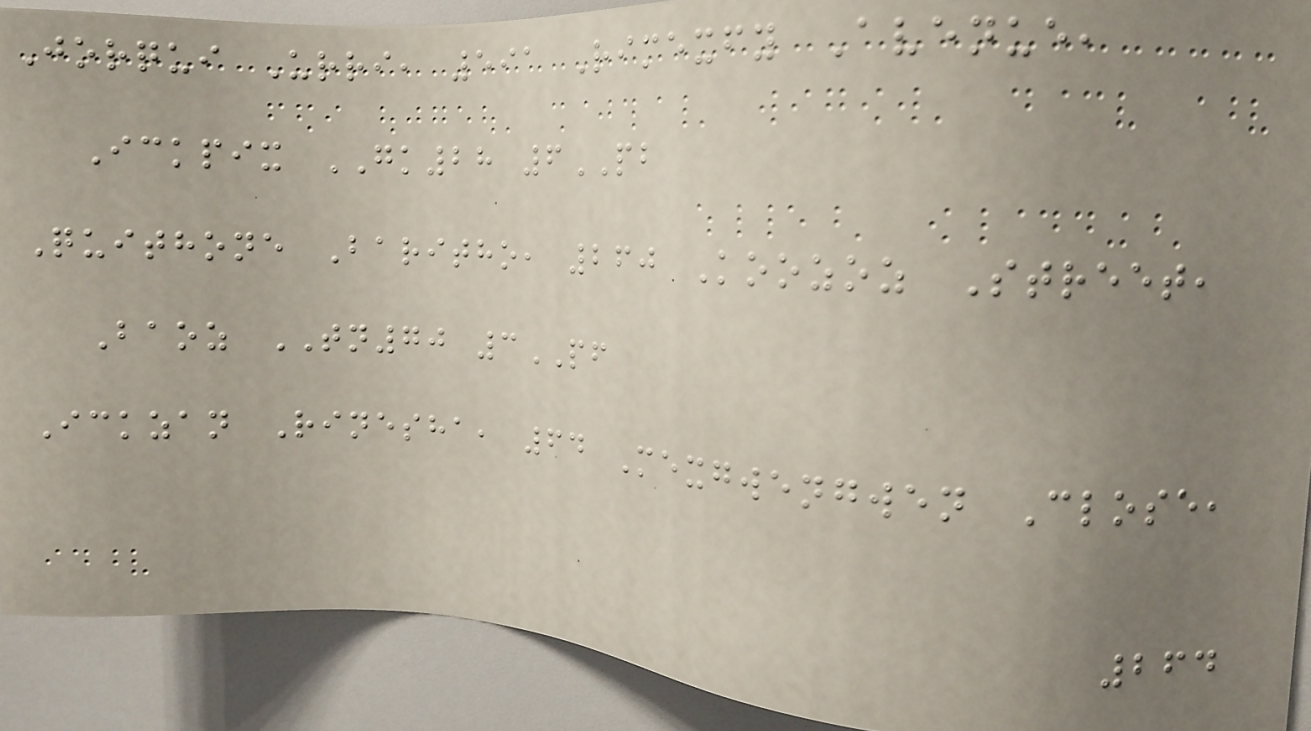Jorqui Urri, 591 Rimexfy Avenue,
Ickpix GK28 6PB
Quithone Baritho, 260 Koozoz Street,
Baoz TN70 3PF
Ickzan Rinesha, 64 Mexgwengwen Close,
264
